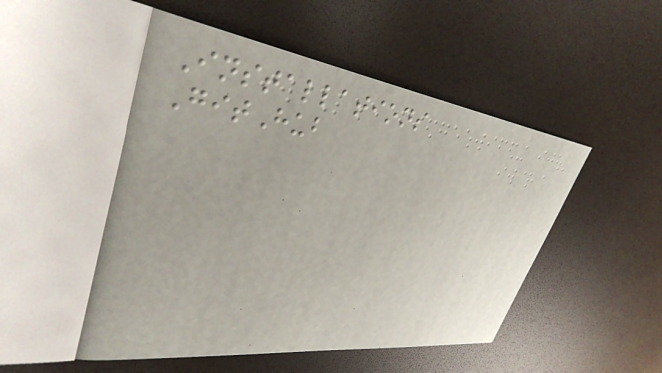Installations
GitHub
